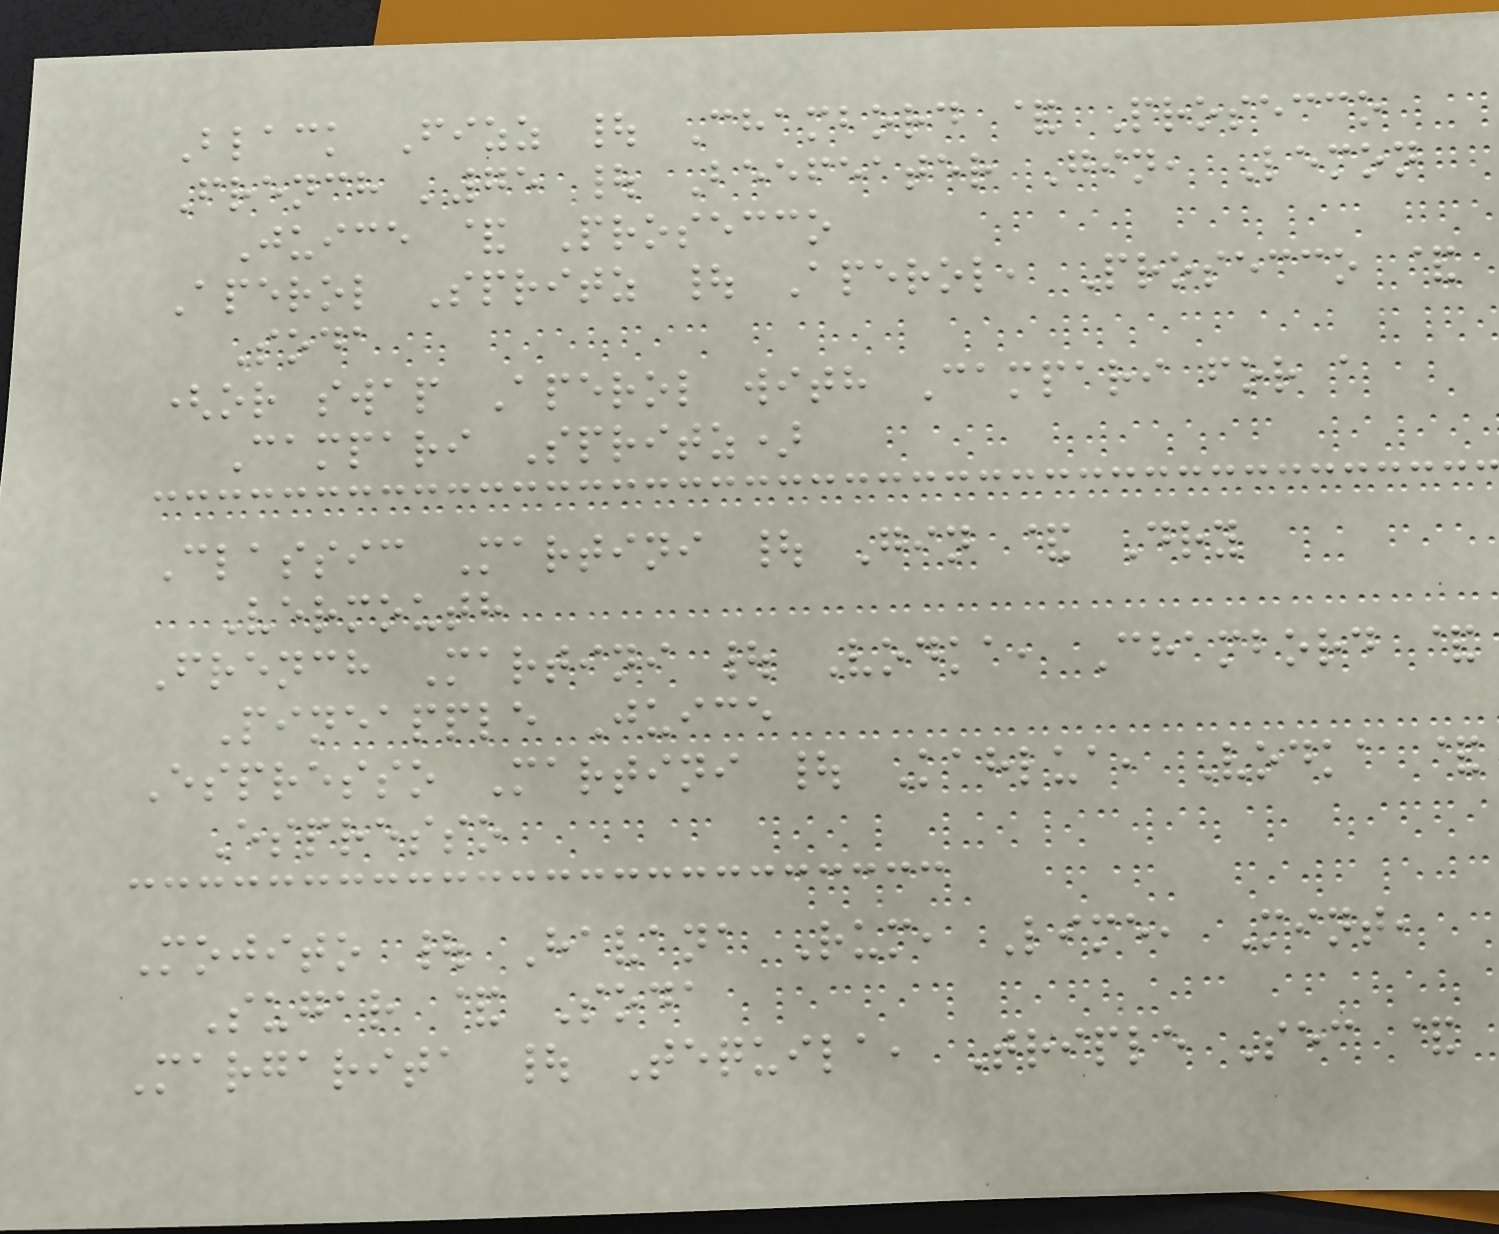Black Fizz | Chambord & Prosecco
French '75 | Beefeater Gin, Lemon
Juice & Prosecco
Aperol Spritz | Aperol, Prosecco &
Soda
(or swap Aperol with Campari for a
Campari Spritz)
Classic Martini | Gin & Dry
Vermouth
French Martini | Vodka, Chambord &
Pineapple Juice
Espresso Martini | Kahlua, Vodka &
Espresso
Mojito | Havana Rum, Lime, Mint,
Sugar & Soda
Margarita | Tequila, Triple Sec &
